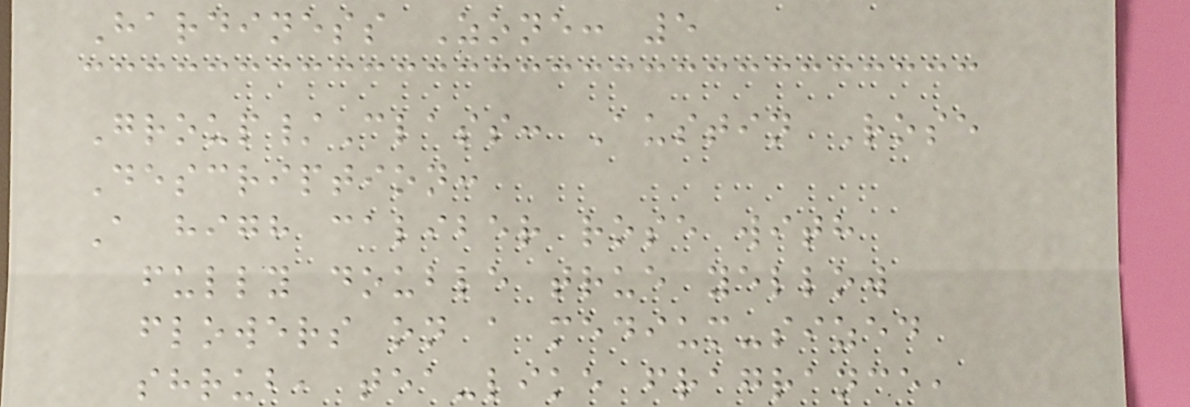Hardiness Zone: 5
Group/Class: Austin Rose
Description:
A high caliber rose with
fully double true yellow
flowers on a medium-sized
shrub, tea-like fragrance,
